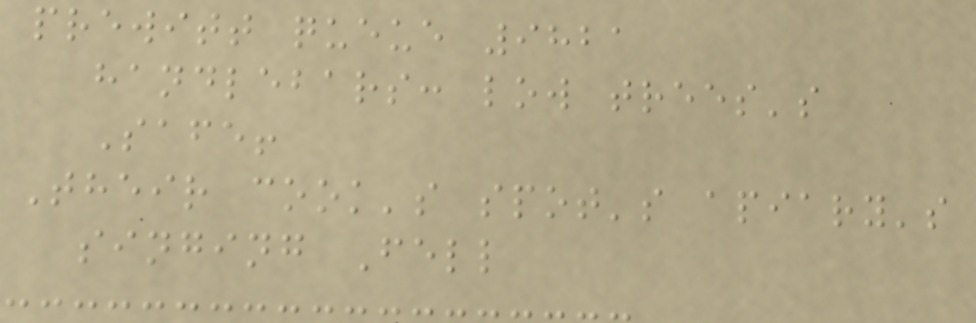prewitt queue 9821
handlebars: low trees's
Safe!
Their cook's spot's apiary's
singing Fell
